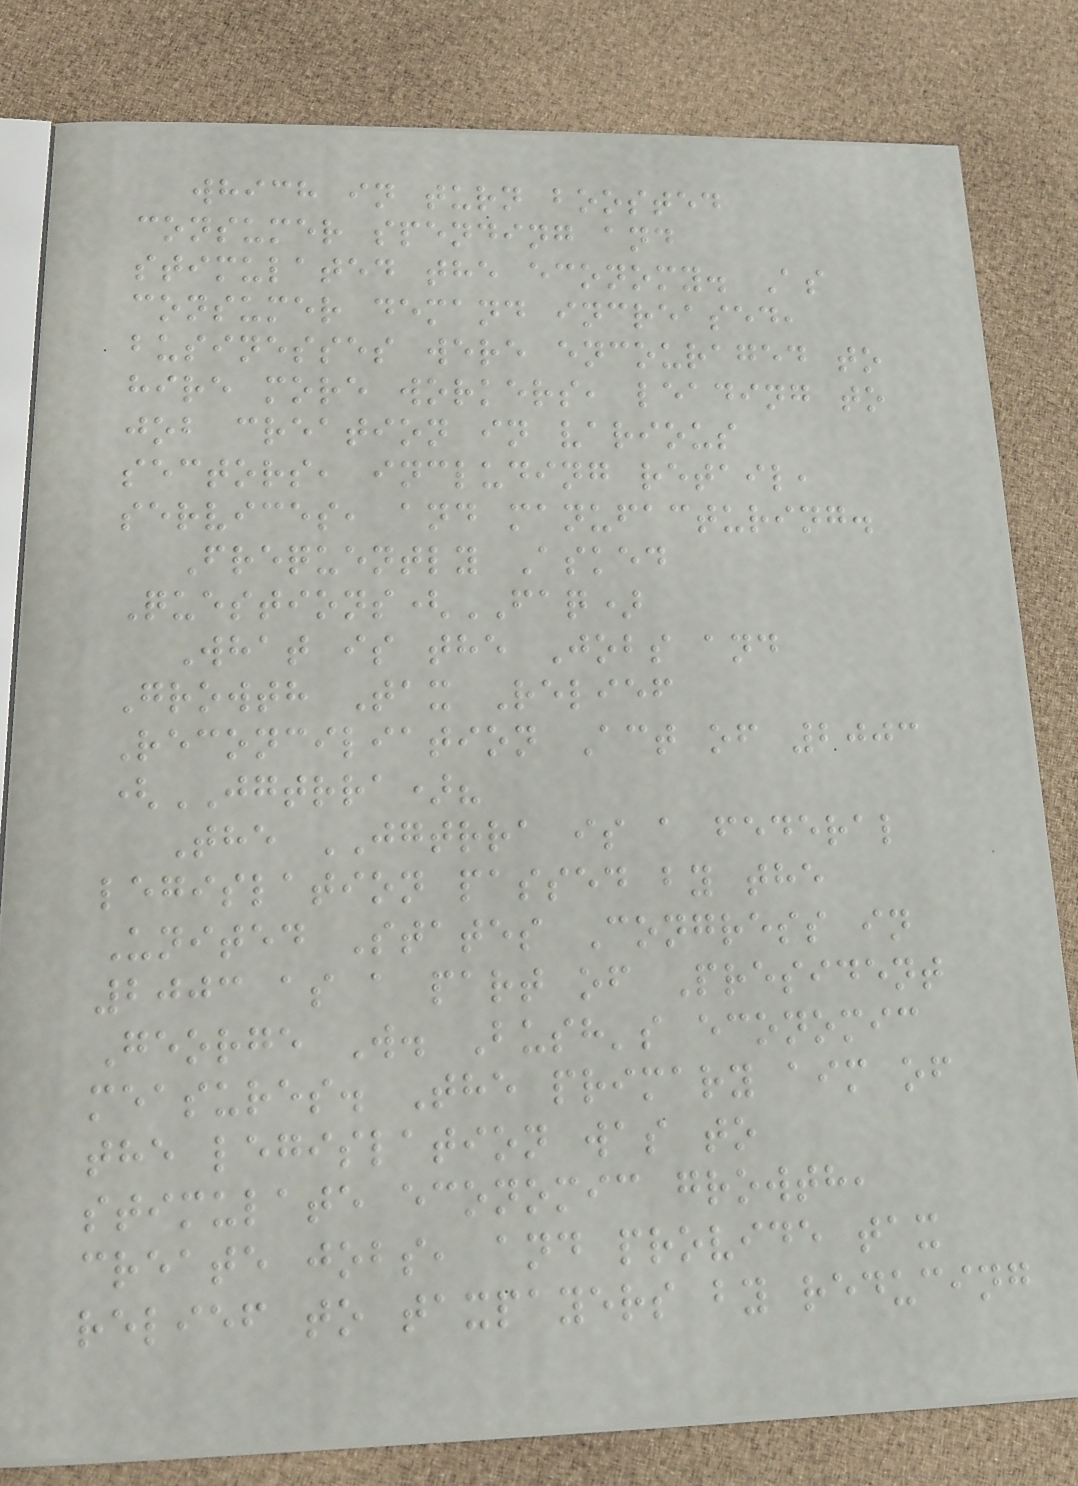which in turn boosted
consumer spending and
stimulated the economy. As
consumer demand increased,
businesses were encouraged to
hire more workers, leading to
job creation in various
sectors, including retail,
services, and manufacturing.
Frequently Asked
Questions(FAQ)
What is the Jobs and
Growth Tax Relief
Reconciliation Act of 2003
(JGTRRA)?
The JGTRRA is a federal
legislation passed by the
United States Congress in
2003 as a part of President
George W. Bush's economic
measures. The primary aim of
the legislation was to
stimulate economic growth,
create jobs, and provide tax
relief to taxpayers by reducing
